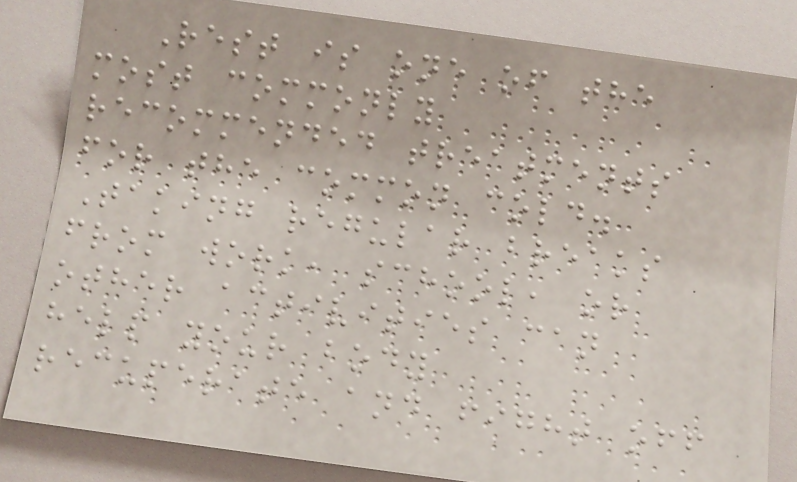Rest is one of the
most commonly
recommended treatments
for the common cold.
Taking regular breaks
from work, school, or
other activities can
help your body
recuperate and fight off
